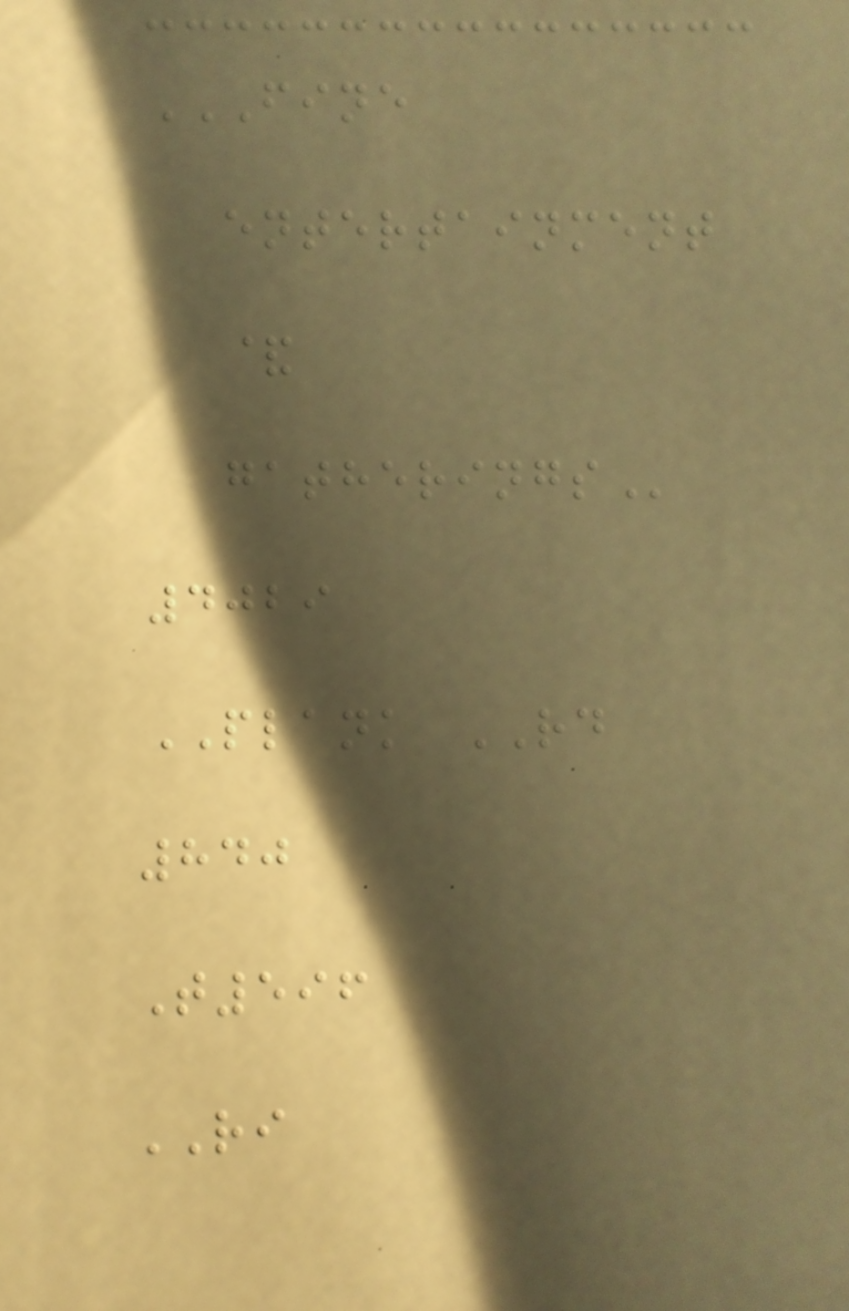FINE
ENTERTAINMENT
&
GATHERINGS
4029
PLANK RD
840
T596
RI
